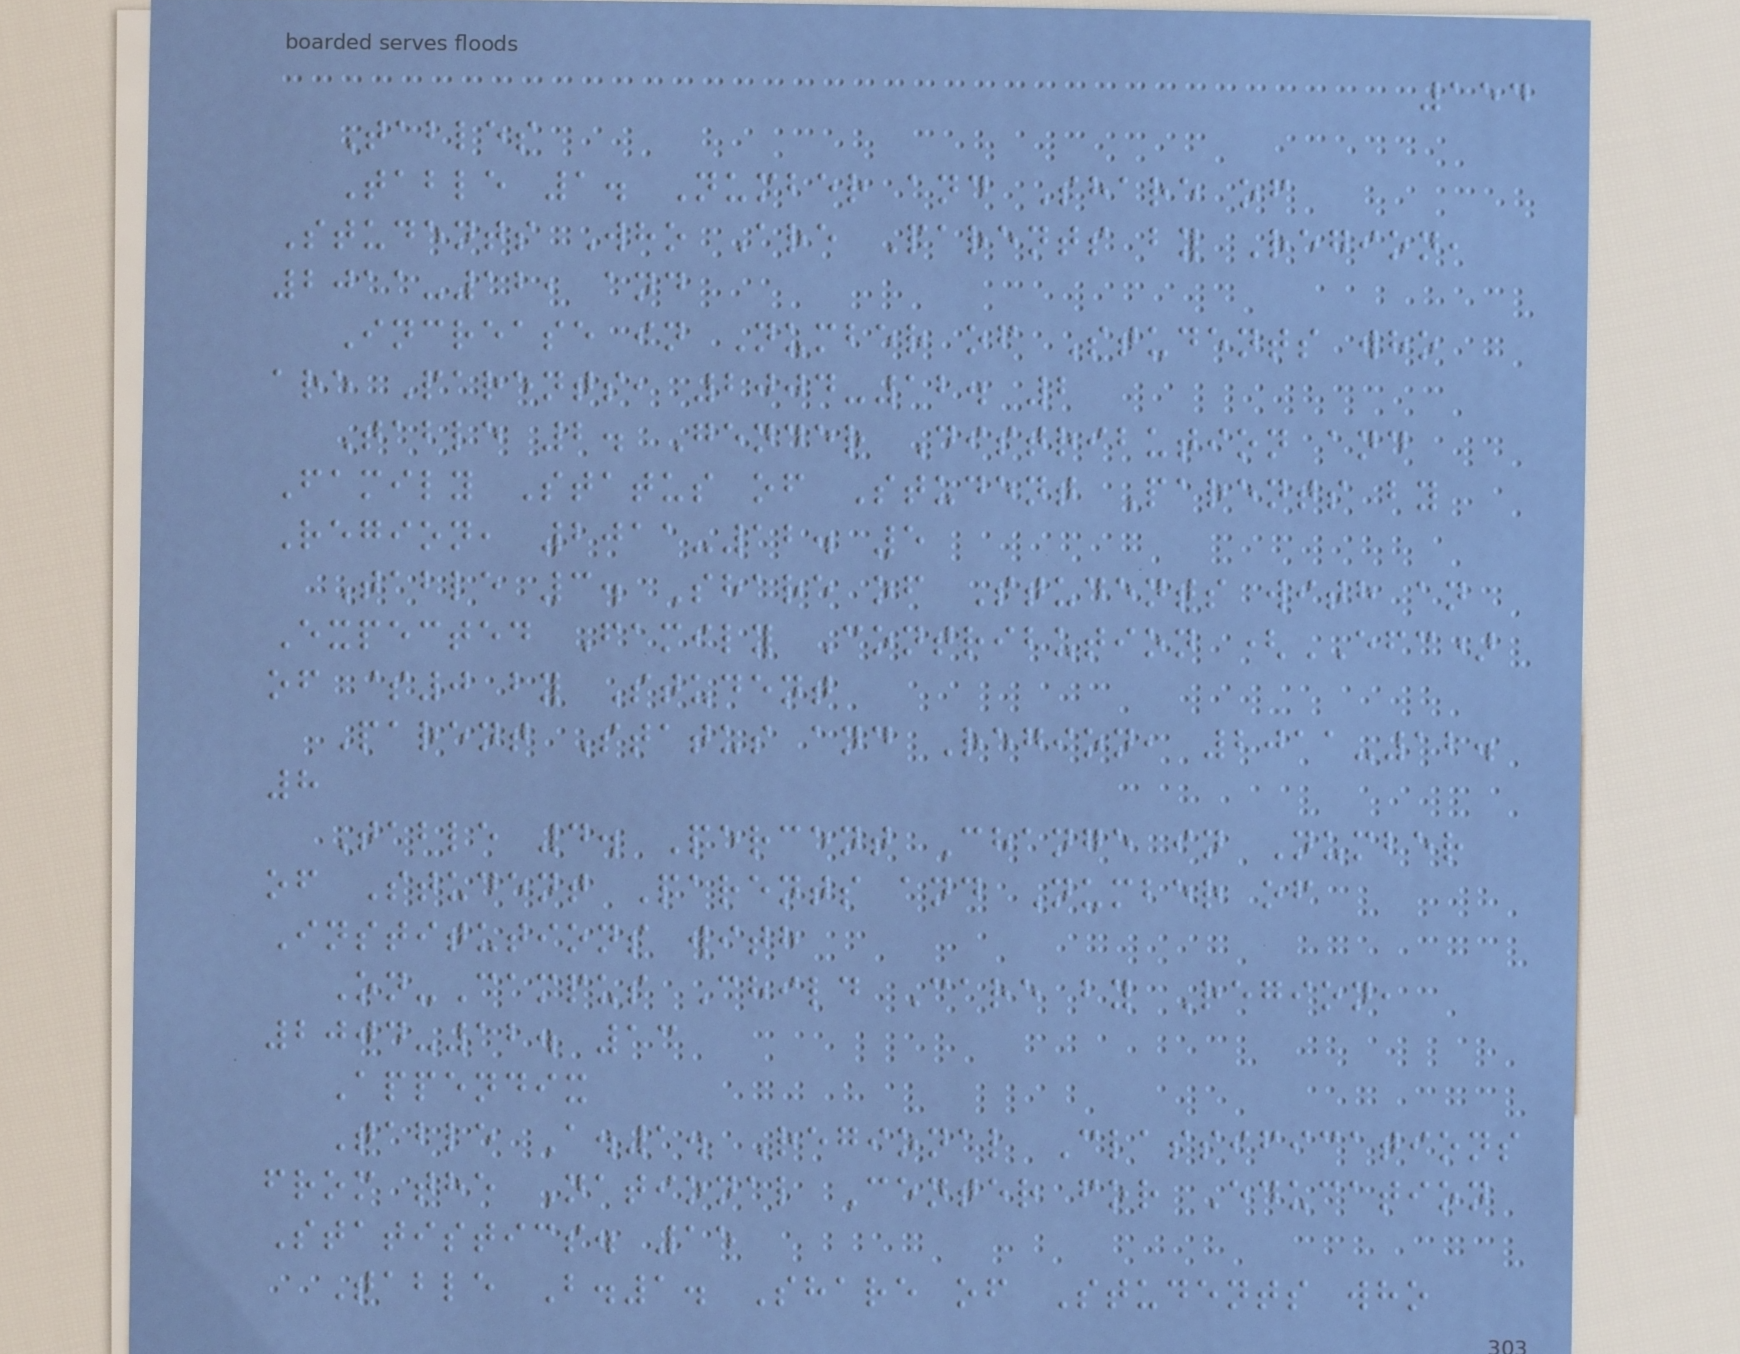154
Tables
Table 1. Number and Share of
Students Who Are Parents by Region,
2011-12, and
Increase in Number of Students who
are Parents, 2004-12. 2
Table 2. Gender Distribution and
Family Status of Student Parents by
Region, 2011-12. 5
Table 3. Share of Students with an
Expected Family Contribution (EFC)
of $0 by Student
Parent Status and Region, 2011-12.
8
Table 4. Percent Change in Number
of Student Parents and Number of
Institutions with
On-Campus Child Care by Region,
2004-12. 13
Appendix
Table A.1. Regional Classifications
from the National Center for Education
Statistics. 15
Table B.1. Share of Students who
